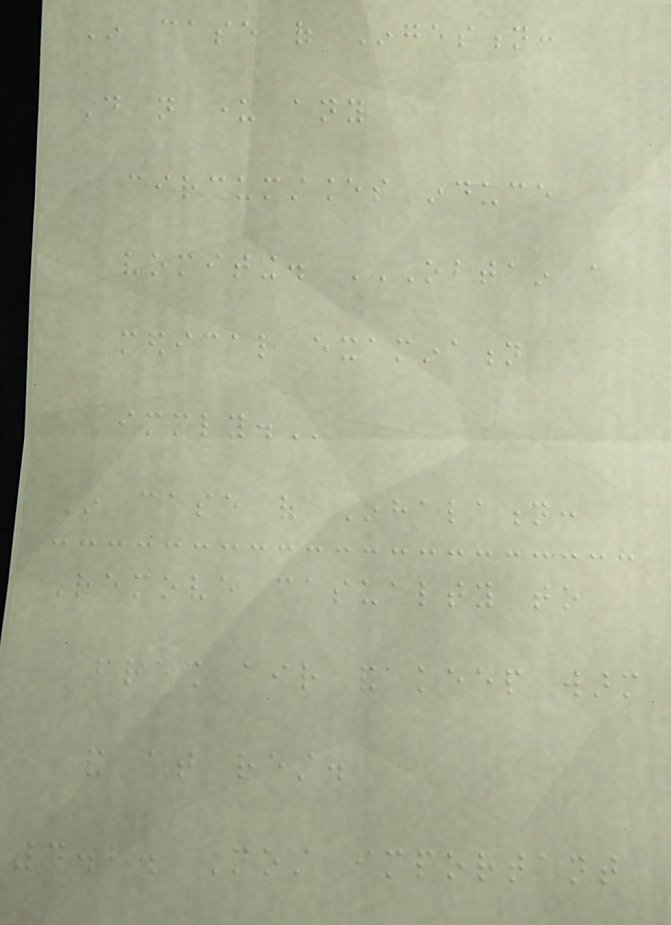In case of Ingestion:
Do not under any
circumstances induce
vomiting. OBTAIN A
MEDICAL EXAMINATION
IMMEDIATELY.
In case of Inhalation:
Remove casualty to
fresh air and keep warm
and at rest.
4.2. Most important
